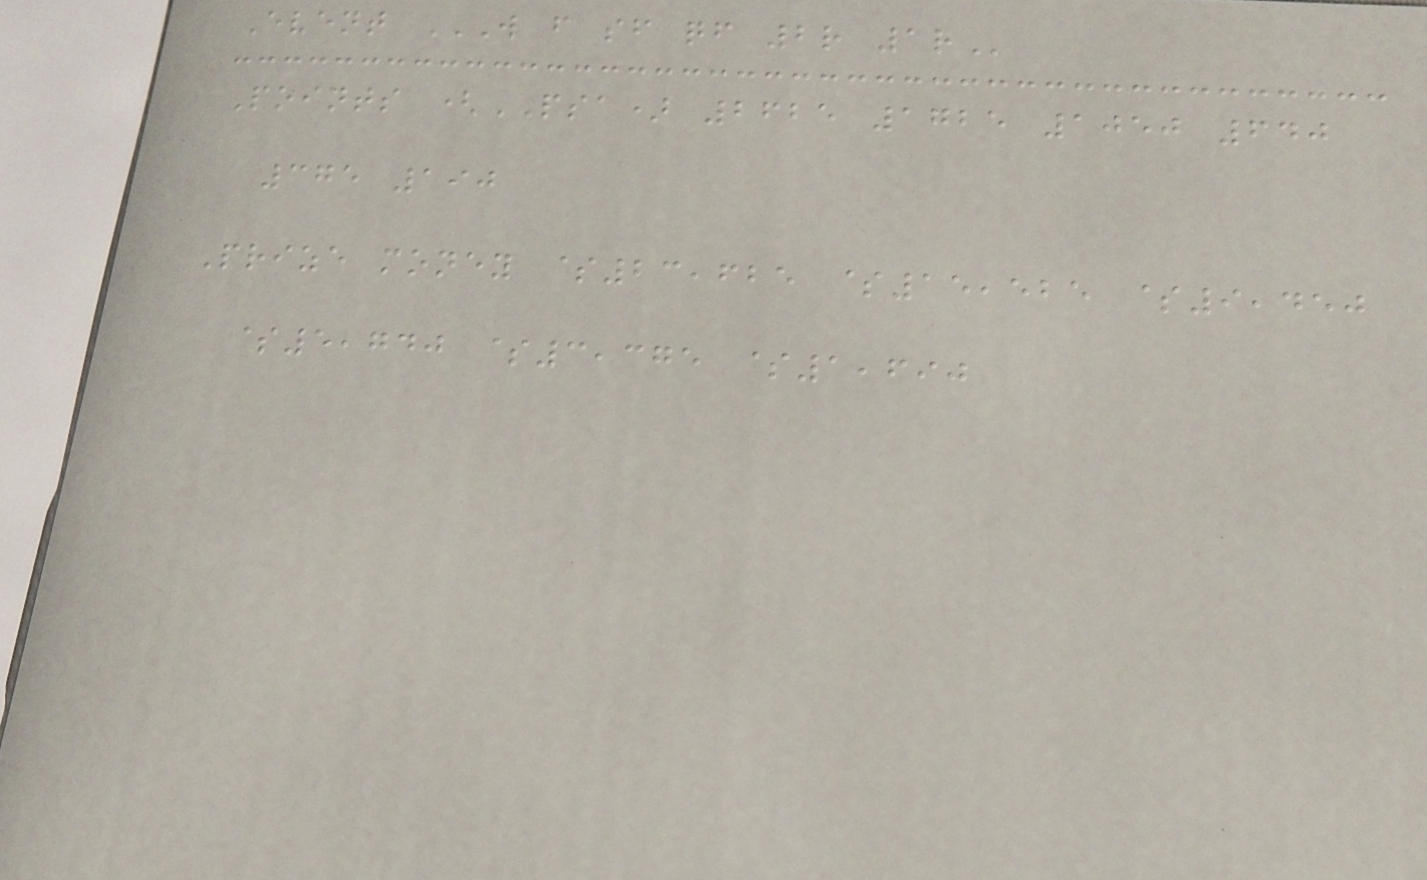Event W F SF QF 2R 1R
Points (PSA) 2625 1725 1050 640
375 190
Prize money $23,625 $15,525 $9,450
$5,740 $3,375 $1,690
